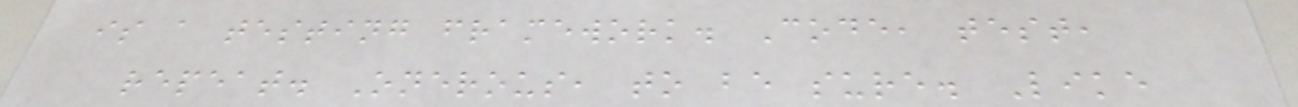is a testing framework. Code, test,
repeat. Onerous, to be sure. Like
